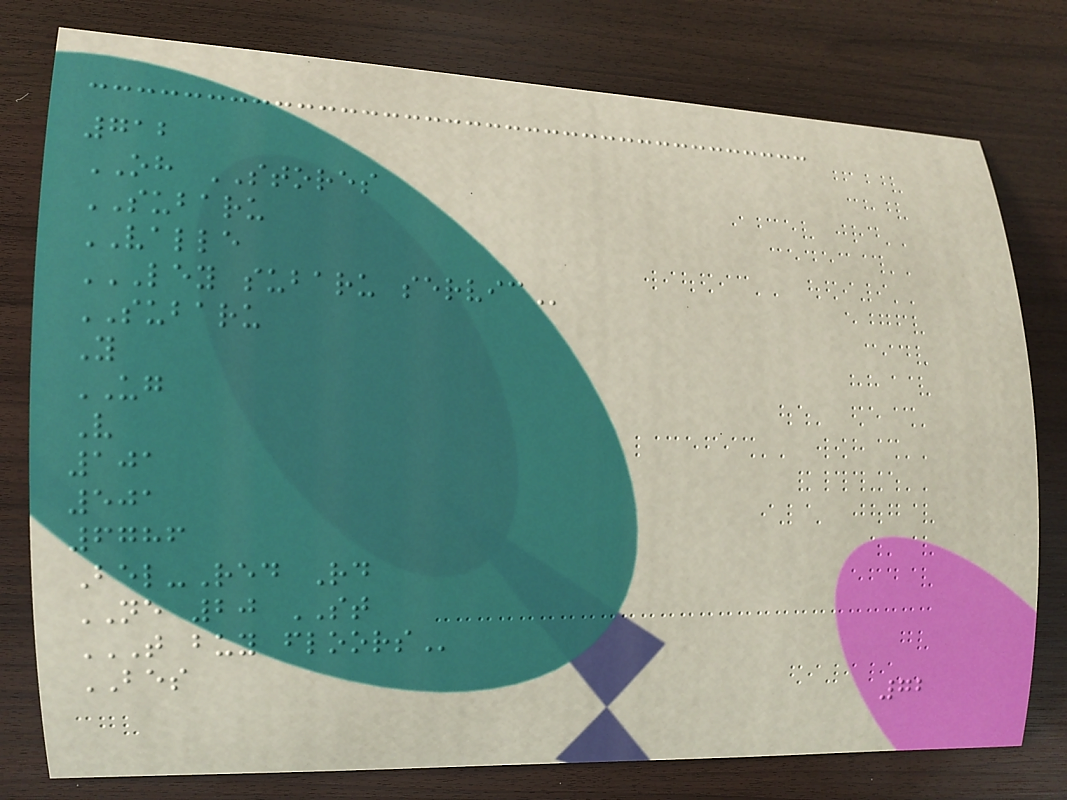712
OH STORES
SUBARU
VALLE
LEY SUBARU SERVIC
SUBARU
Y
UG
V
101
501
6786
Bel-Red Rd
NE 20 ST
T BUY FLOORS
BES
72
